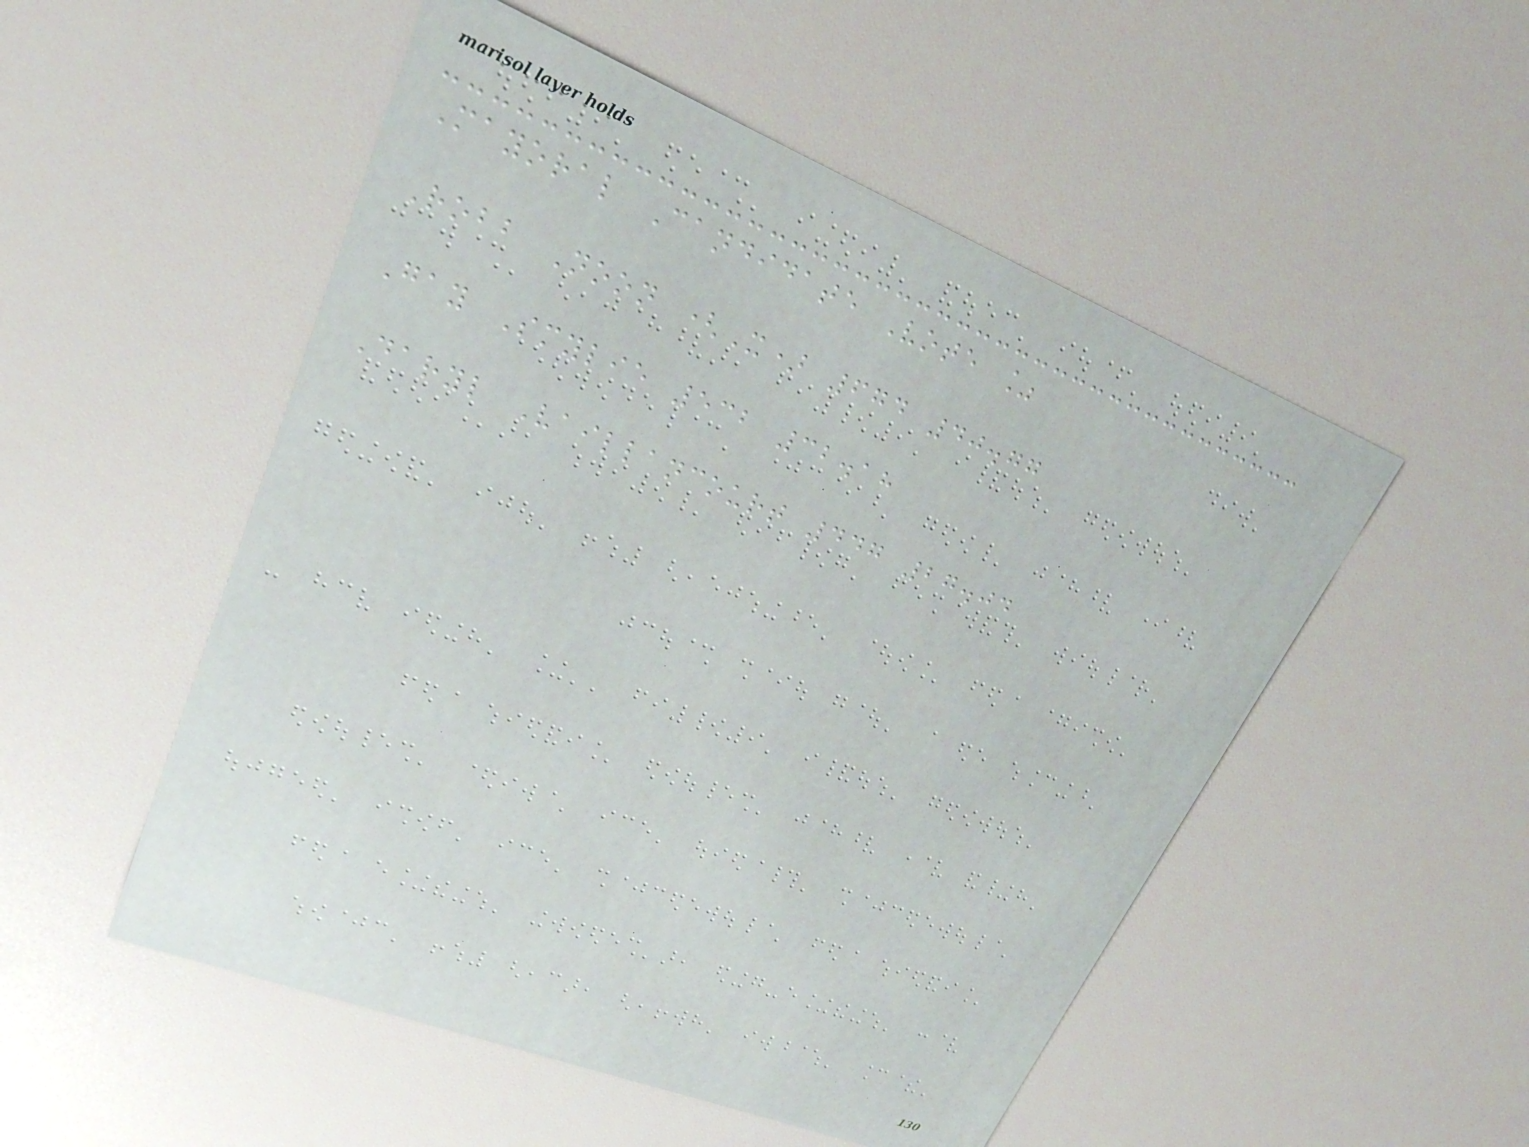Mayoral Candidate Vote %
Robb Noon (X) 674 40.77
Gay Smylie 532 32.18
Daryl Vaillancourt 447 27.04
